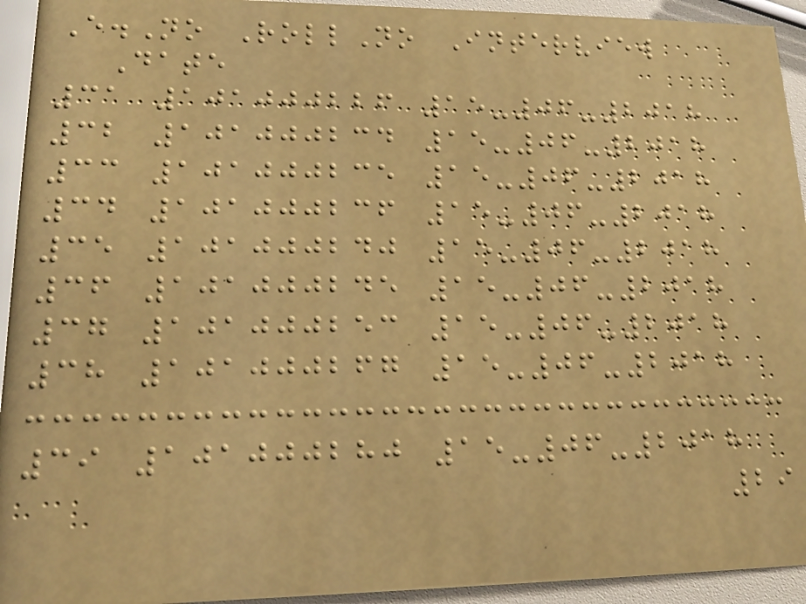E.No RollNo Interview
Date
31 101000226 15-06-2018
32 101000234 15-06-2018
33 101000235 15-06-2018
34 101000236 15-06-2018
35 101000240 15-06-2018
36 101000245 15-06-2018
37 101000253 15-06-2018
38 101000267 15-06-2018
39 101000280 15-06-2018
29
